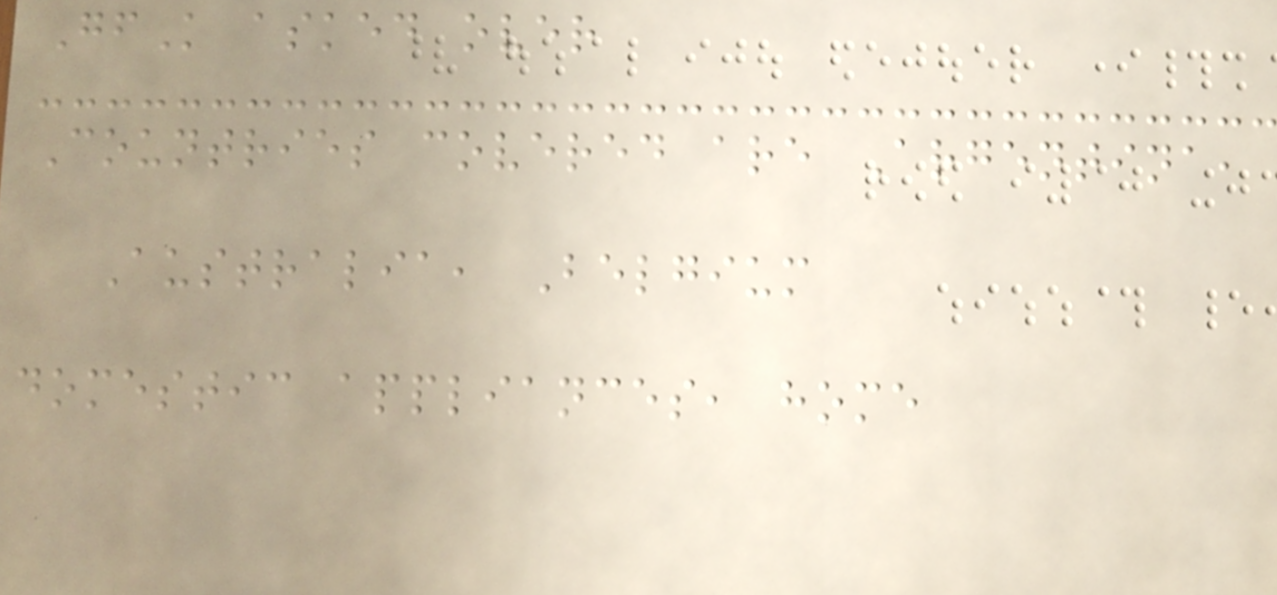GfK asked over
Countries covered are Argentina,
Australia, Belgium
domestic appliances, home
